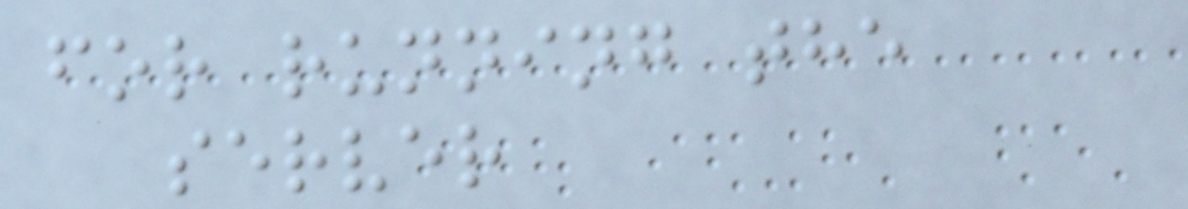for running the
server
